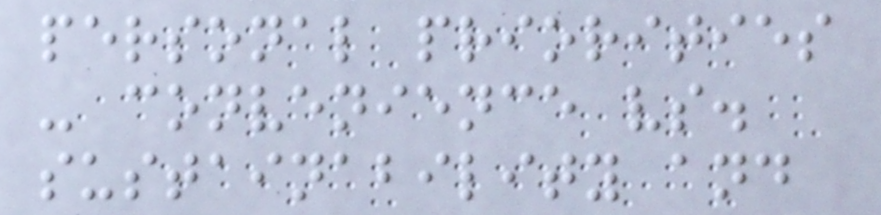personal priorities
- convenience vs.
sustainability and
